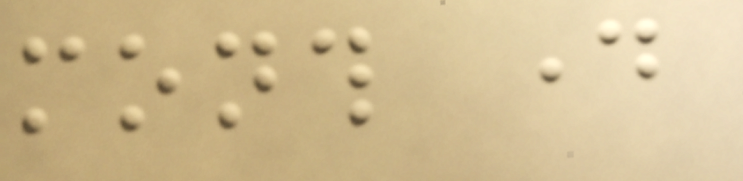month day
